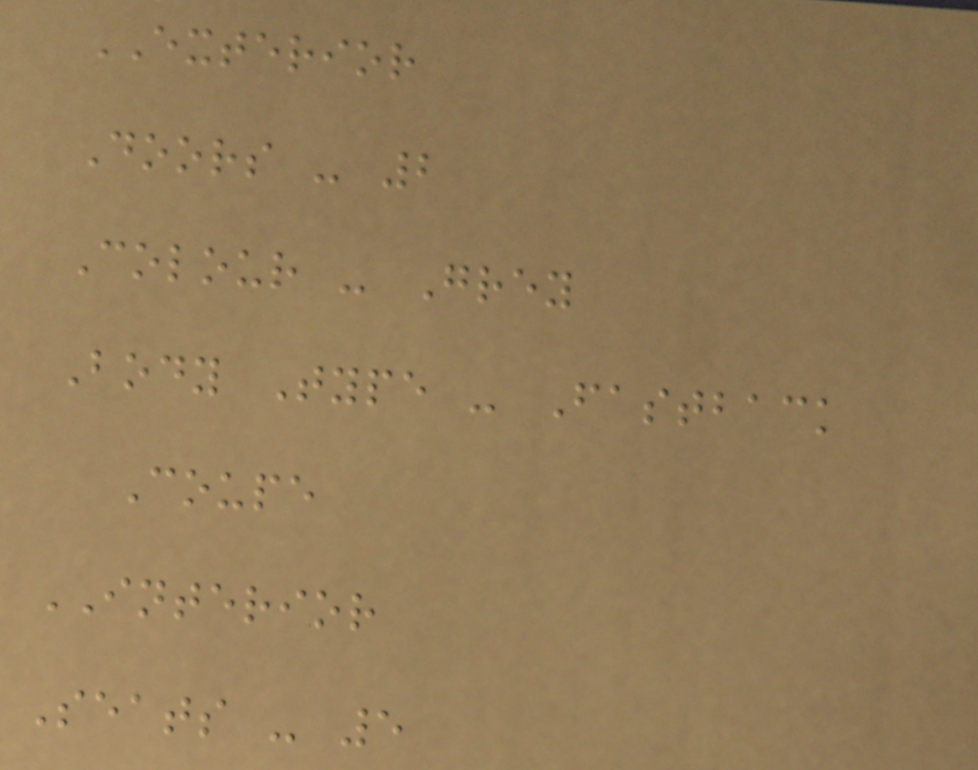EXTERIOR
Doors - 2
Colour - Grey
Body Type - Fastback
Coupe
INTERIOR
Seats - 5
